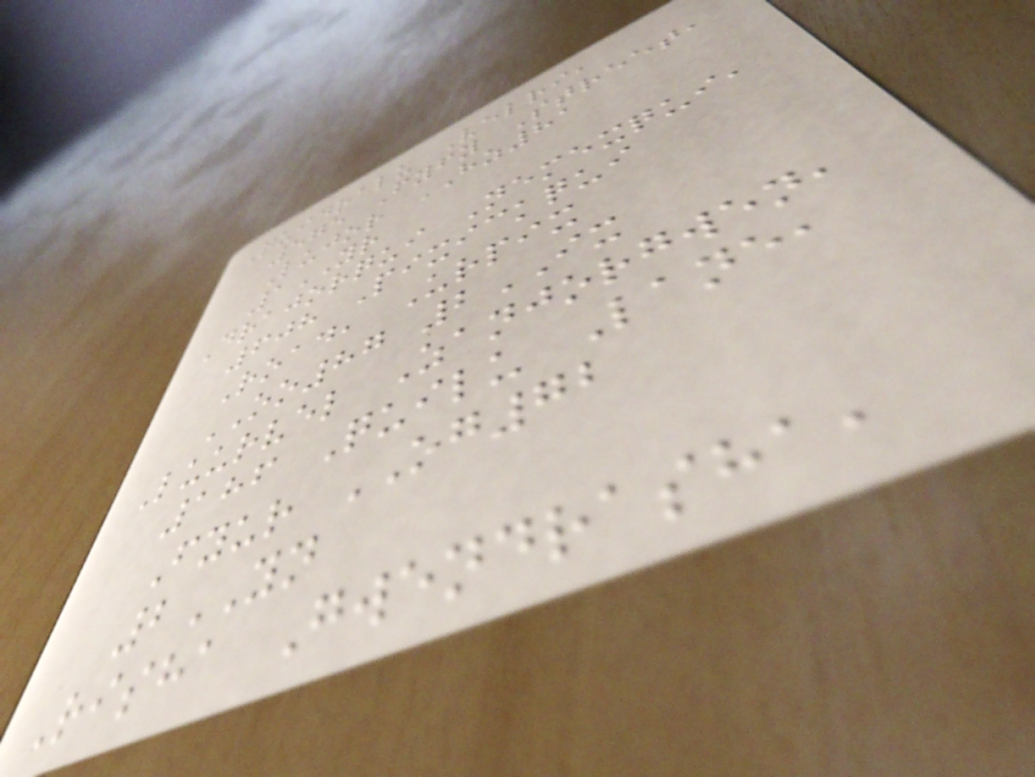Quidralu Velri,
575 Fyfy Street,
Lujor HZ81
1YR
Drajorqui Nemexqui,
608 Pixickqui
Road, Urpix
OO87 2IX
Luurvel Zanjorgwen,
186 Quilu Lane,
Fyur OG72
2YN
Risha Gwendrasha,
